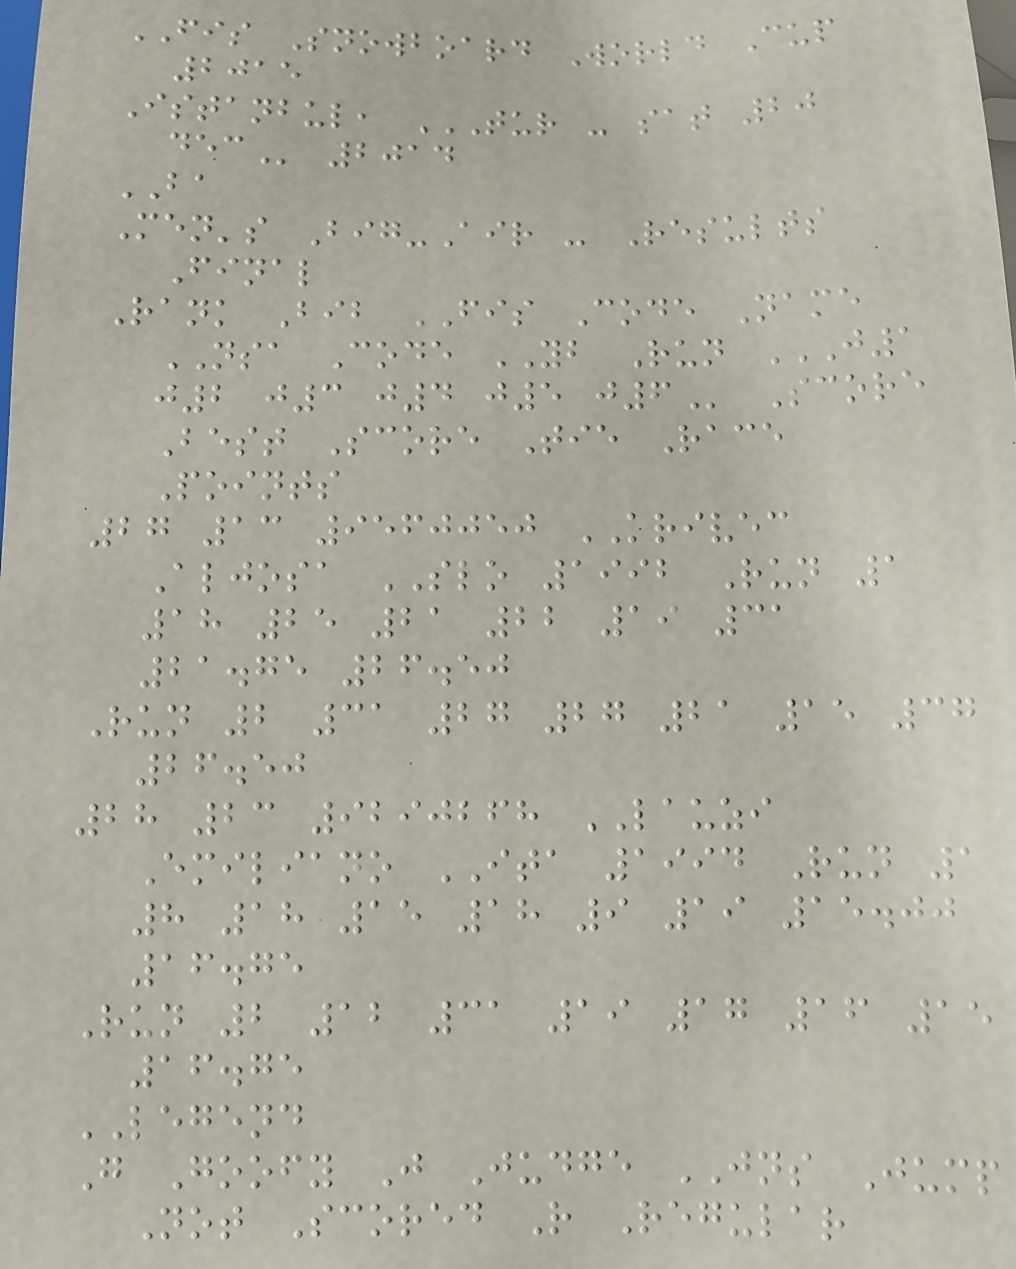FIS Snowboard World Cup
2015
Istanbul, TUR - SAT 20
DEC 2014
BA
Men's Big-Air - Results
Final
Rank Bib FIS Code Name
NSA Code YB Run J1
J2 J3 J4 J5 J6 Score
Best Score Tie Race
Points
27 13 9560050 KRIVEC
Aljosa SLO 1992 Run 1
18 25 21 22 19 31
21.75 26.50
Run 2 31 27 27 21 15 37
26.50
28 23 9290268 LAUZI
Emiliano ITA 1994 Run 1
8 18 15 18 9 19 15.00
16.75
Run 2 12 31 19 17 16 15
16.75
LEGEND
G Goofy J Judge JNS Jump
Not Scored R Regular
